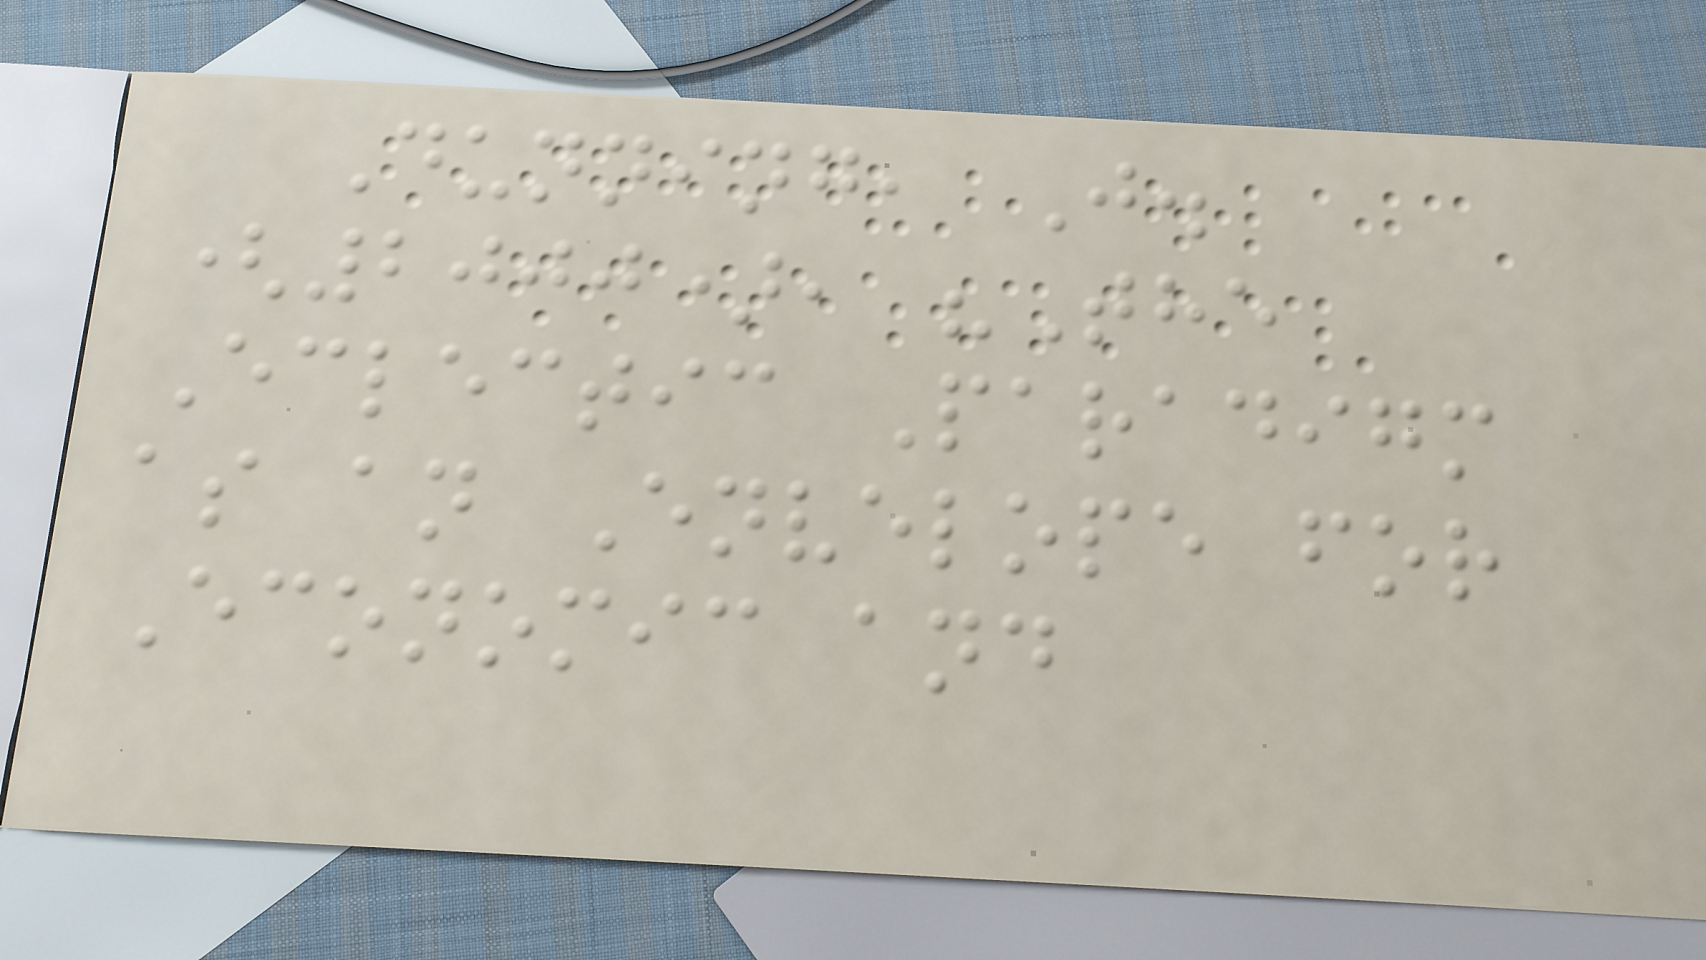Dunning, J.
(2000), "The
Eclectic Paradigm
as an Envelope for
Economic and
